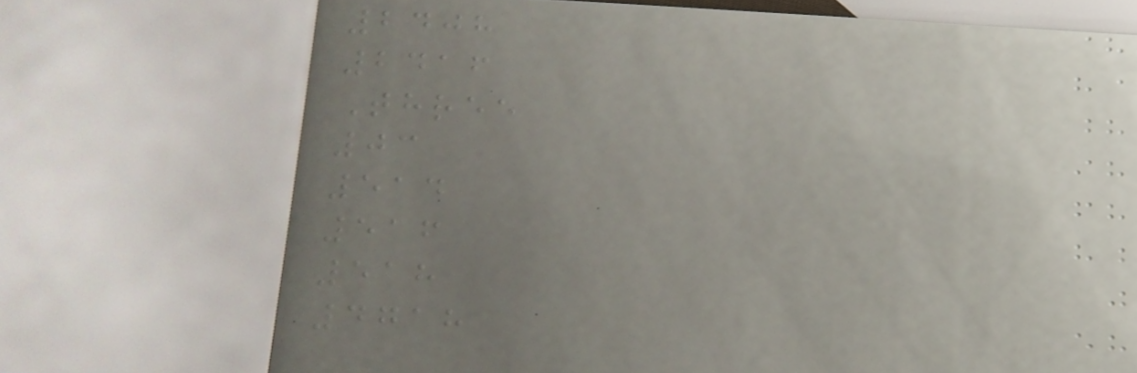2408
2416
Three
03
514
516
518
4718
